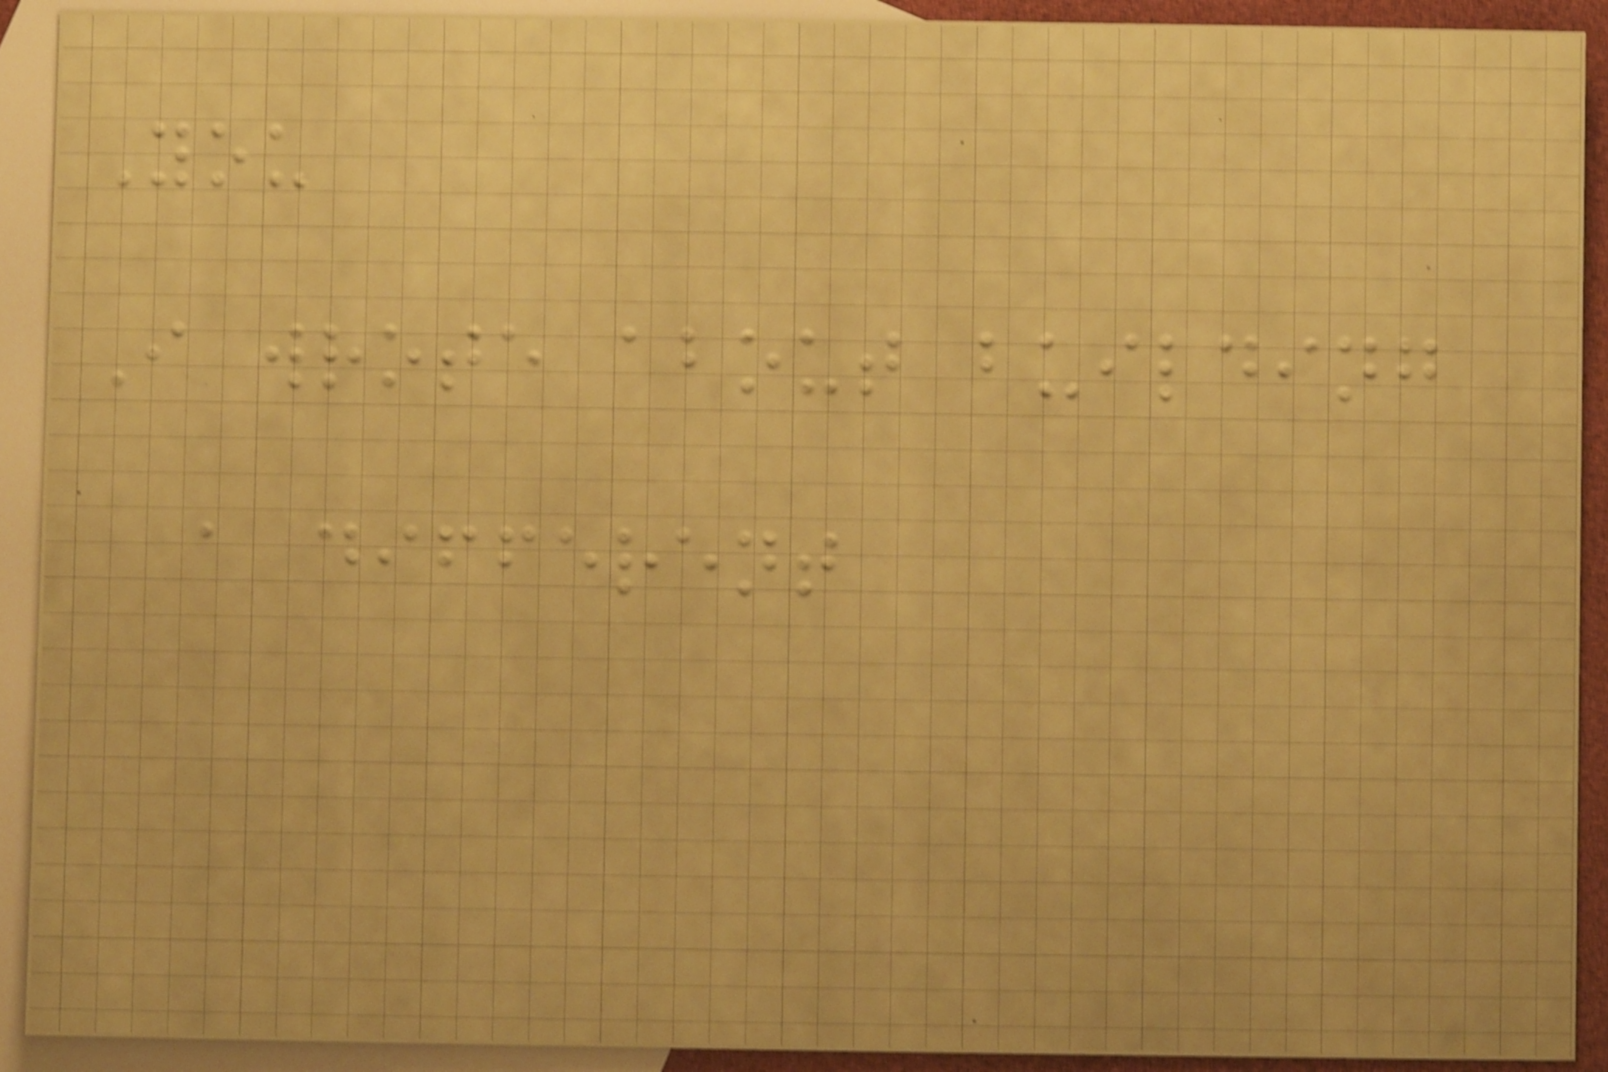You
I wrote about building
a different
